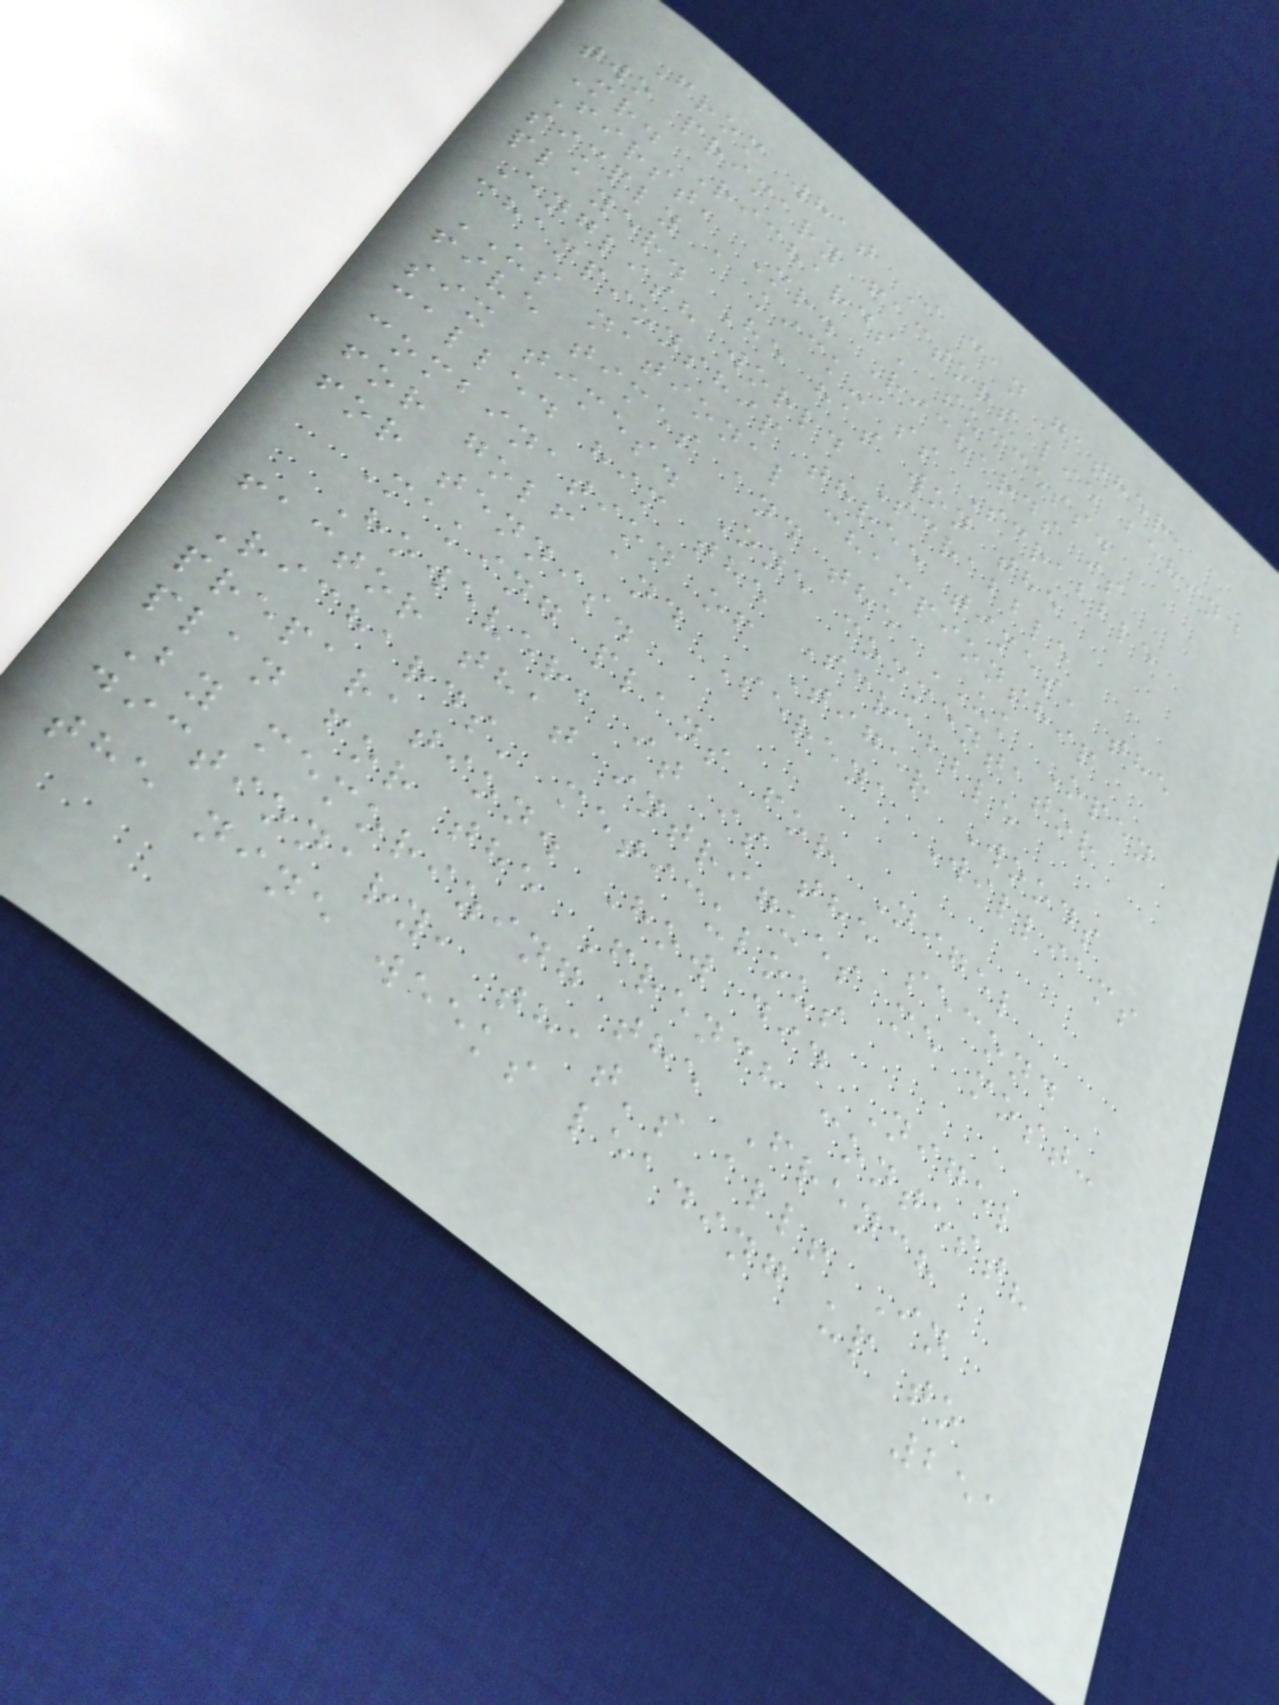From what I can gather,
two primary factors lie behind
Mr. Richards' success.
First, Mr. Richards is
simply a kick-ass Scrabble
player. He has won the
English world Scrabble
championship three times, the
US national championship
five times and the UK Open
six times. One commentator
called him the Scrabble
combination of Tiger Woods
for golf and Serena Williams
for tennis.
Making plans for Nigel
However, it is the second
factor that intrigues me most:
Richards' meticulous
preparation. How did Nigel
plan for the French contest?
By memorizing the French
dictionary, that's all! In
the nine weeks leading up to
251
